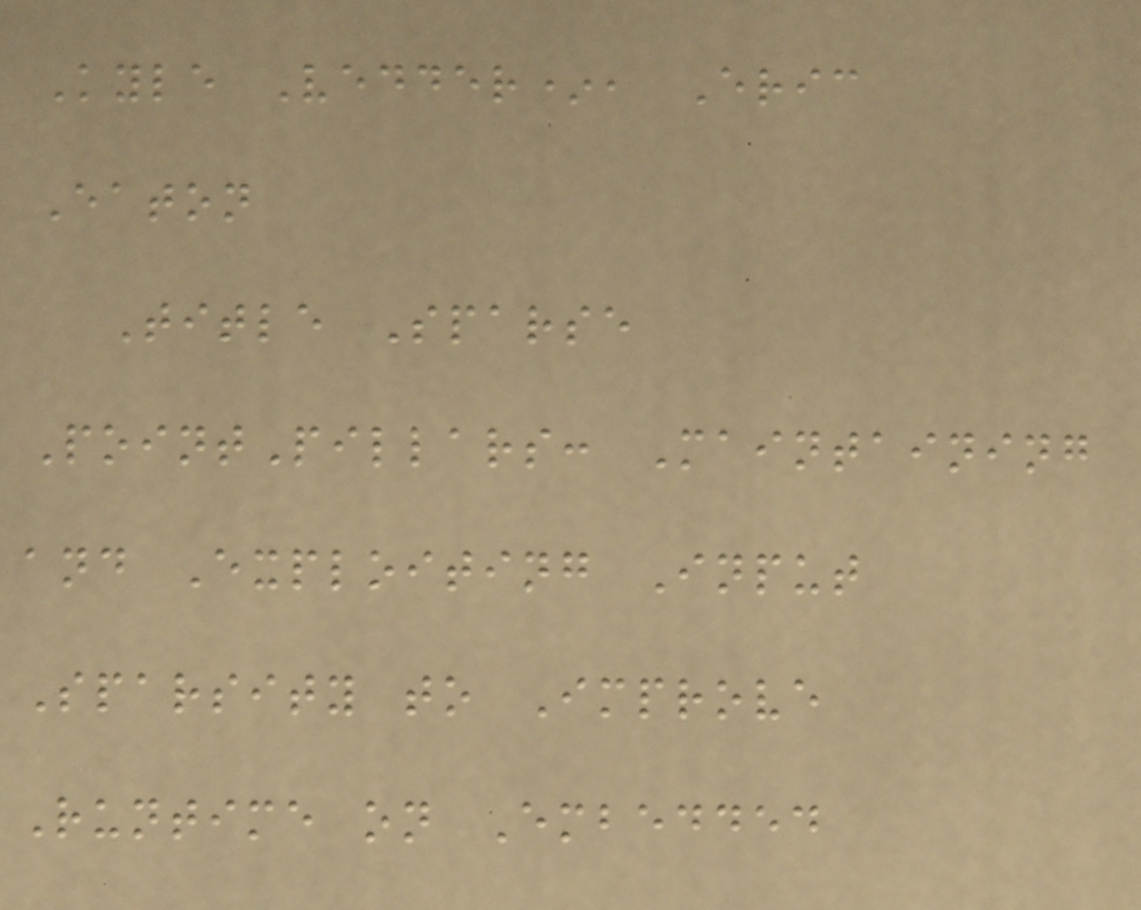Kyle Vedder*, Eric
Eaton
Title Sparse
PointPillars: Maintaining
and Exploiting Input
Sparsity to Improve
Runtime on Embedded
